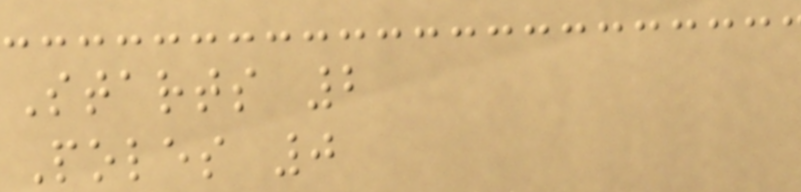Starts 2
Poles 0
